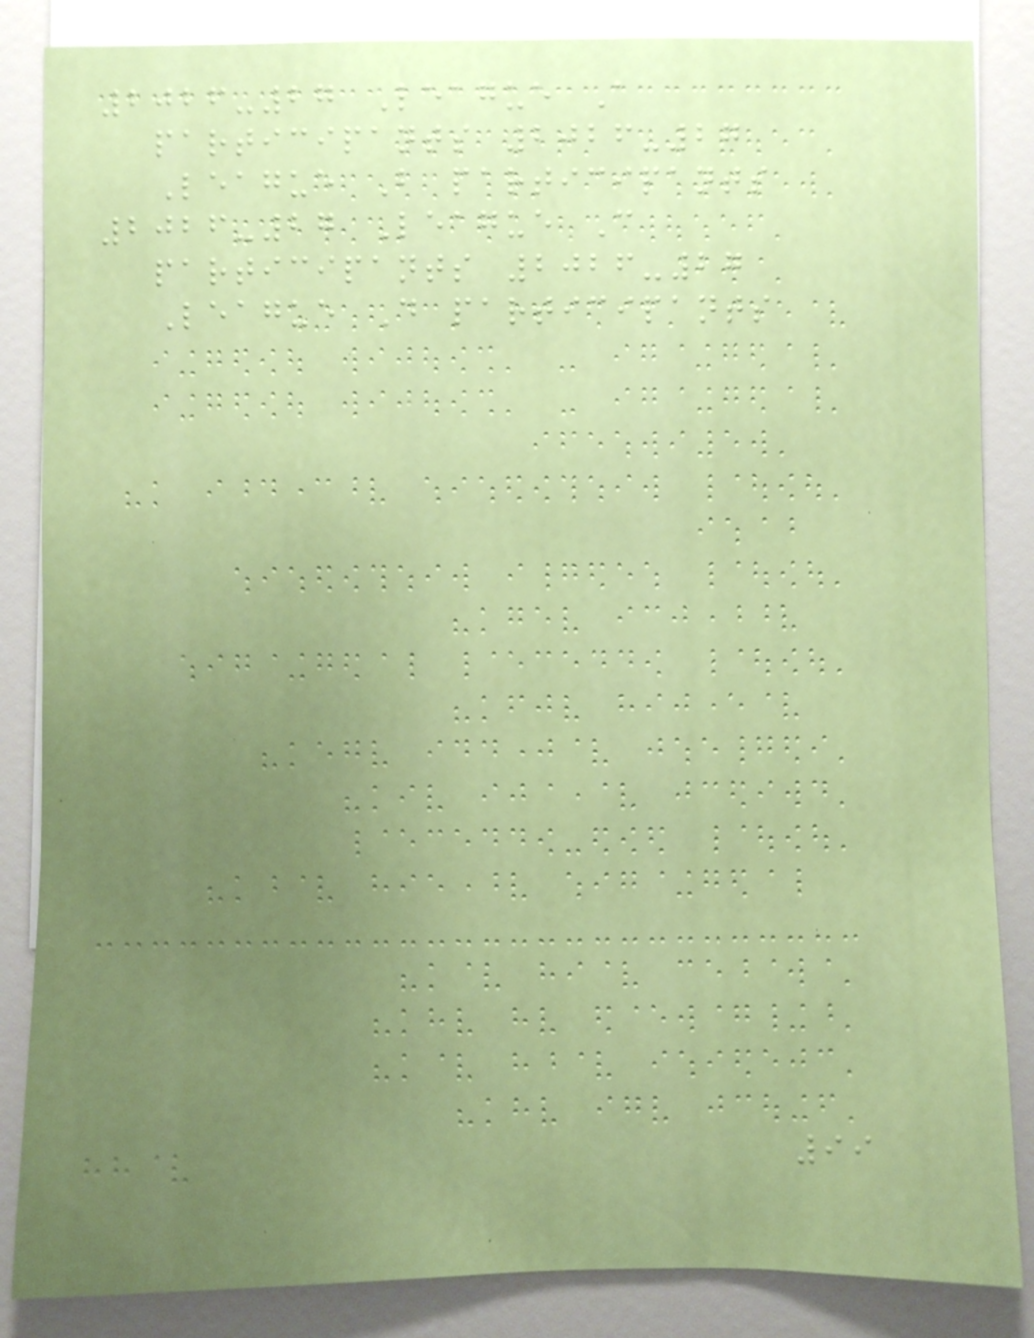2026-27 League A
participants 2026-27
League B participants
2026-27 League C
participants 2026-27
League D participants
99
